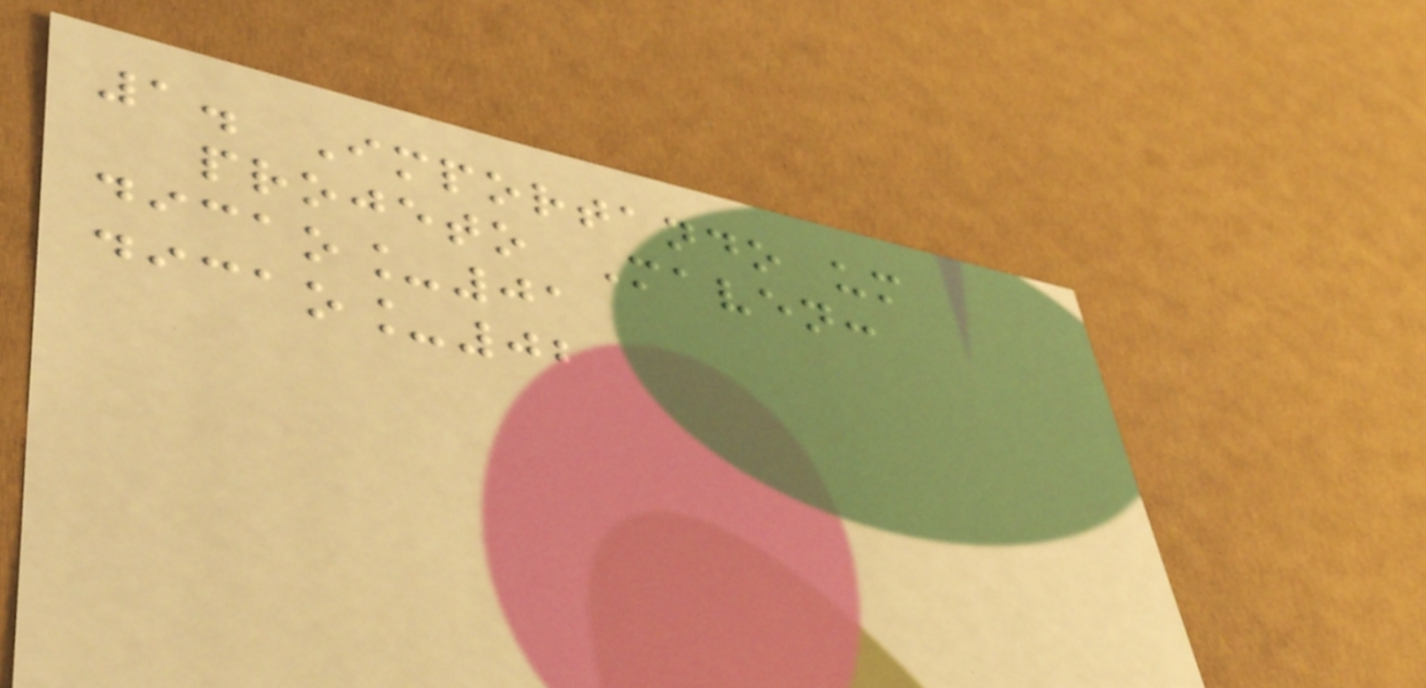1. Importando um
projeto Maven:
dicao_01
dicao_02
